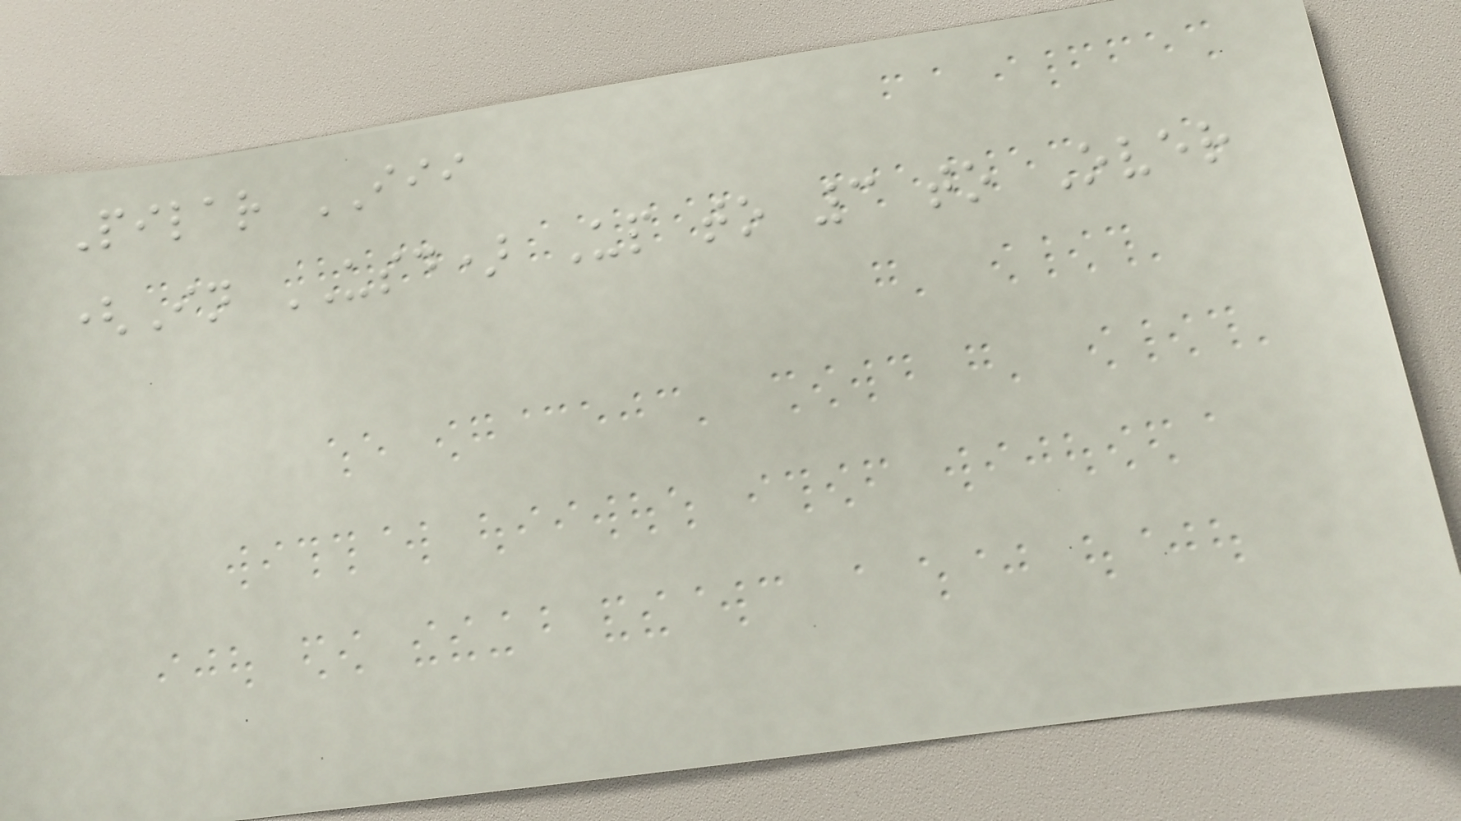Pilar III
(In USD) Up to 3 to Over
